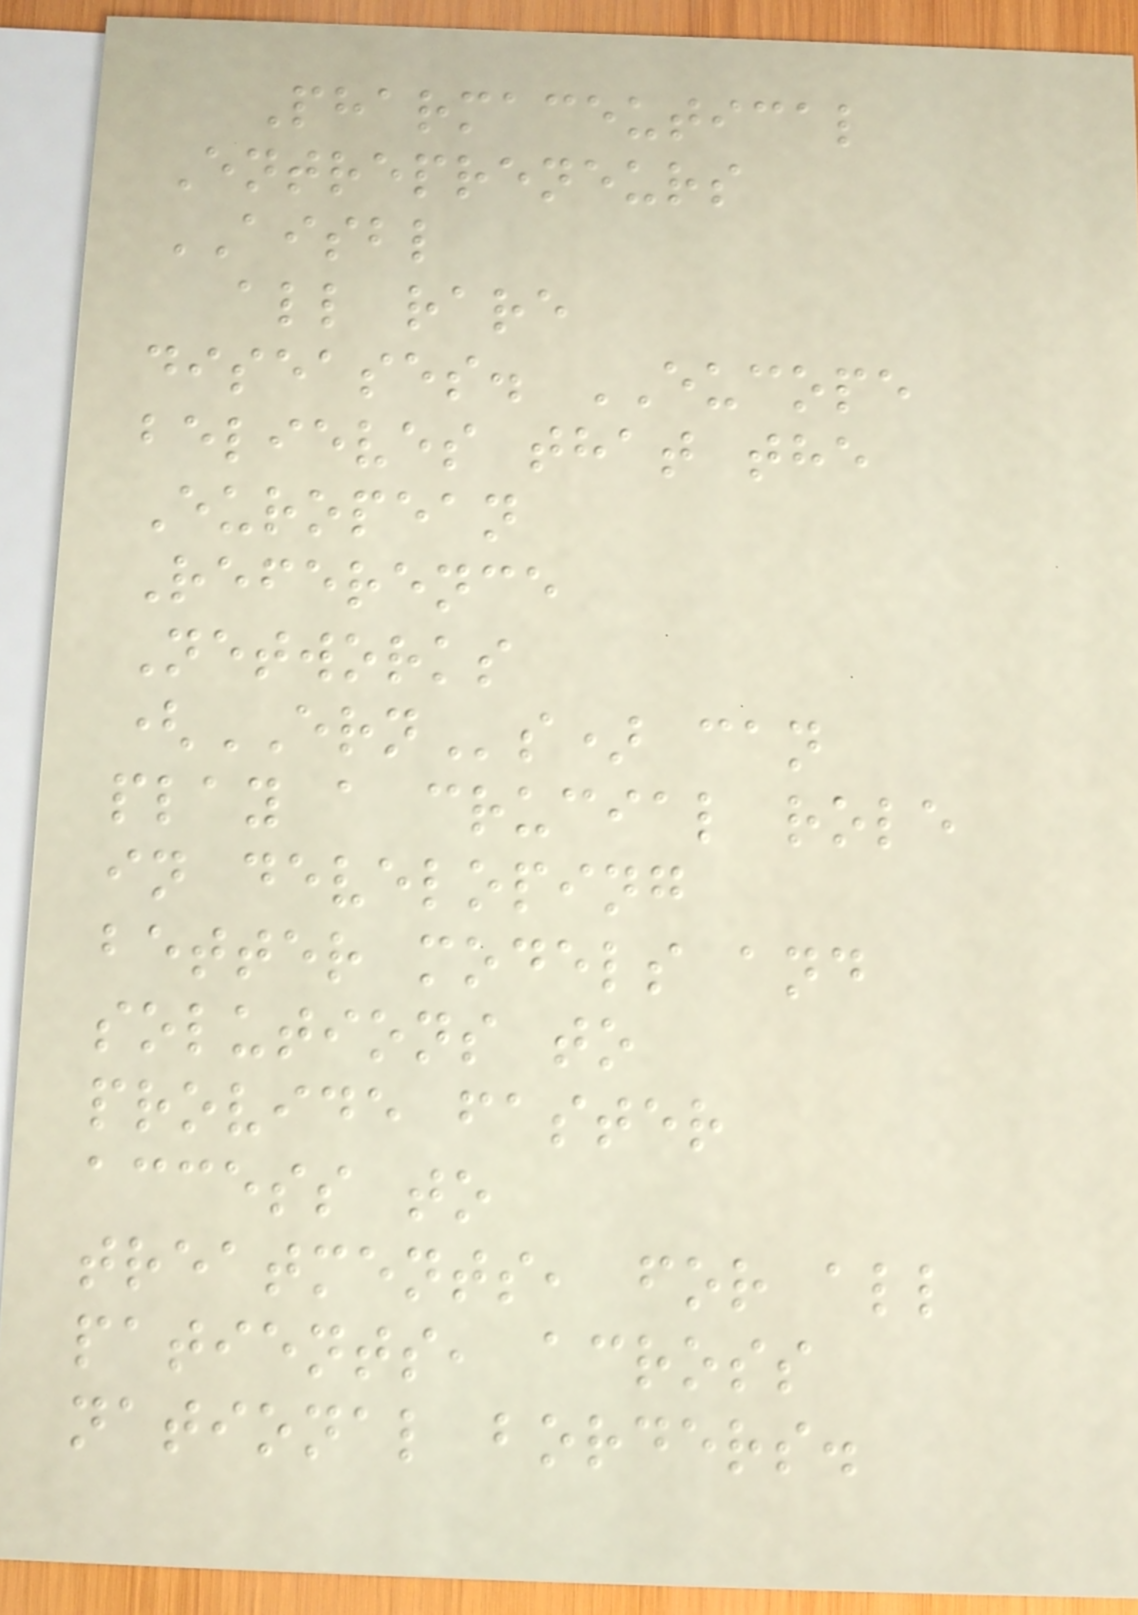Pharmaceutical
Entrepreneurs
AISBL
all rare
diseases. EUCOPE
believes that the
European
Reference
Networks
(ERNs) can
play a crucial role
in developing
better models and
solutions to
provide faster
access to
treatments, for all
patients, across
national borders.
